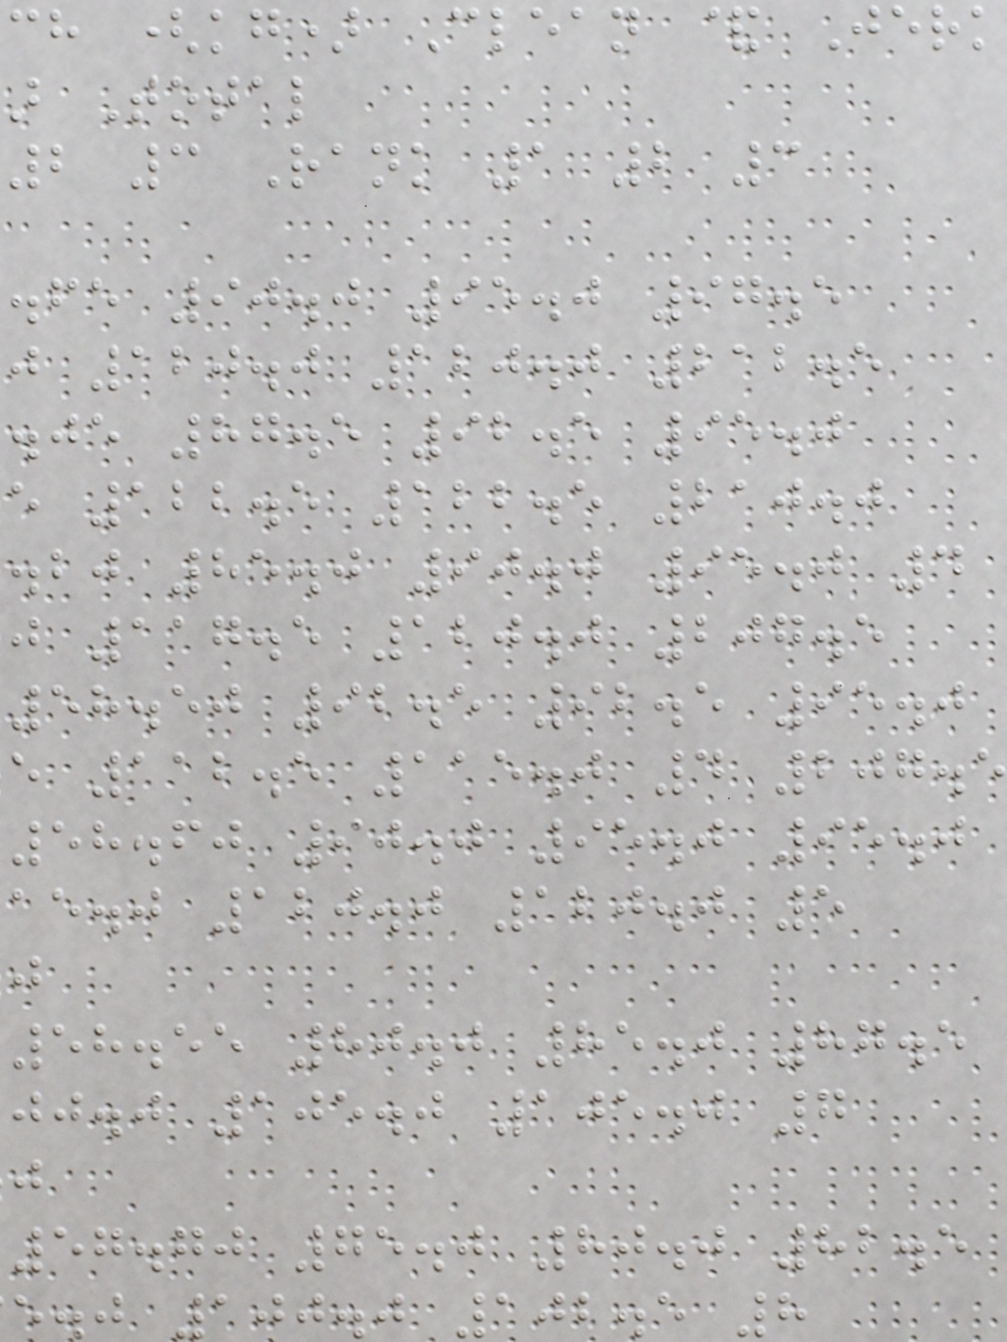ch (kg) Clean & Jerk
Total
2 3 Rank 1 2 3
.fe 90.0 95.0 97.5
j 120.0 120.0 212.5
.je 87.5 92.5 95.0
e 122.5 122.5 210.0
.bj 85.0 90.0 95.0 4
j 117.5 120.0 207.5
58.50 92.5 92.5 95.0
e 112.5 115.0 4 207.5
58.60 90.0 95.0 95.0
ae.j 120.0 120.0 5
58.55 80.0 85.0 87.5
jj.j 105.0 105.0 7
57.70 75.0 80.0 82.5
e.j 100.0 102.5 8
